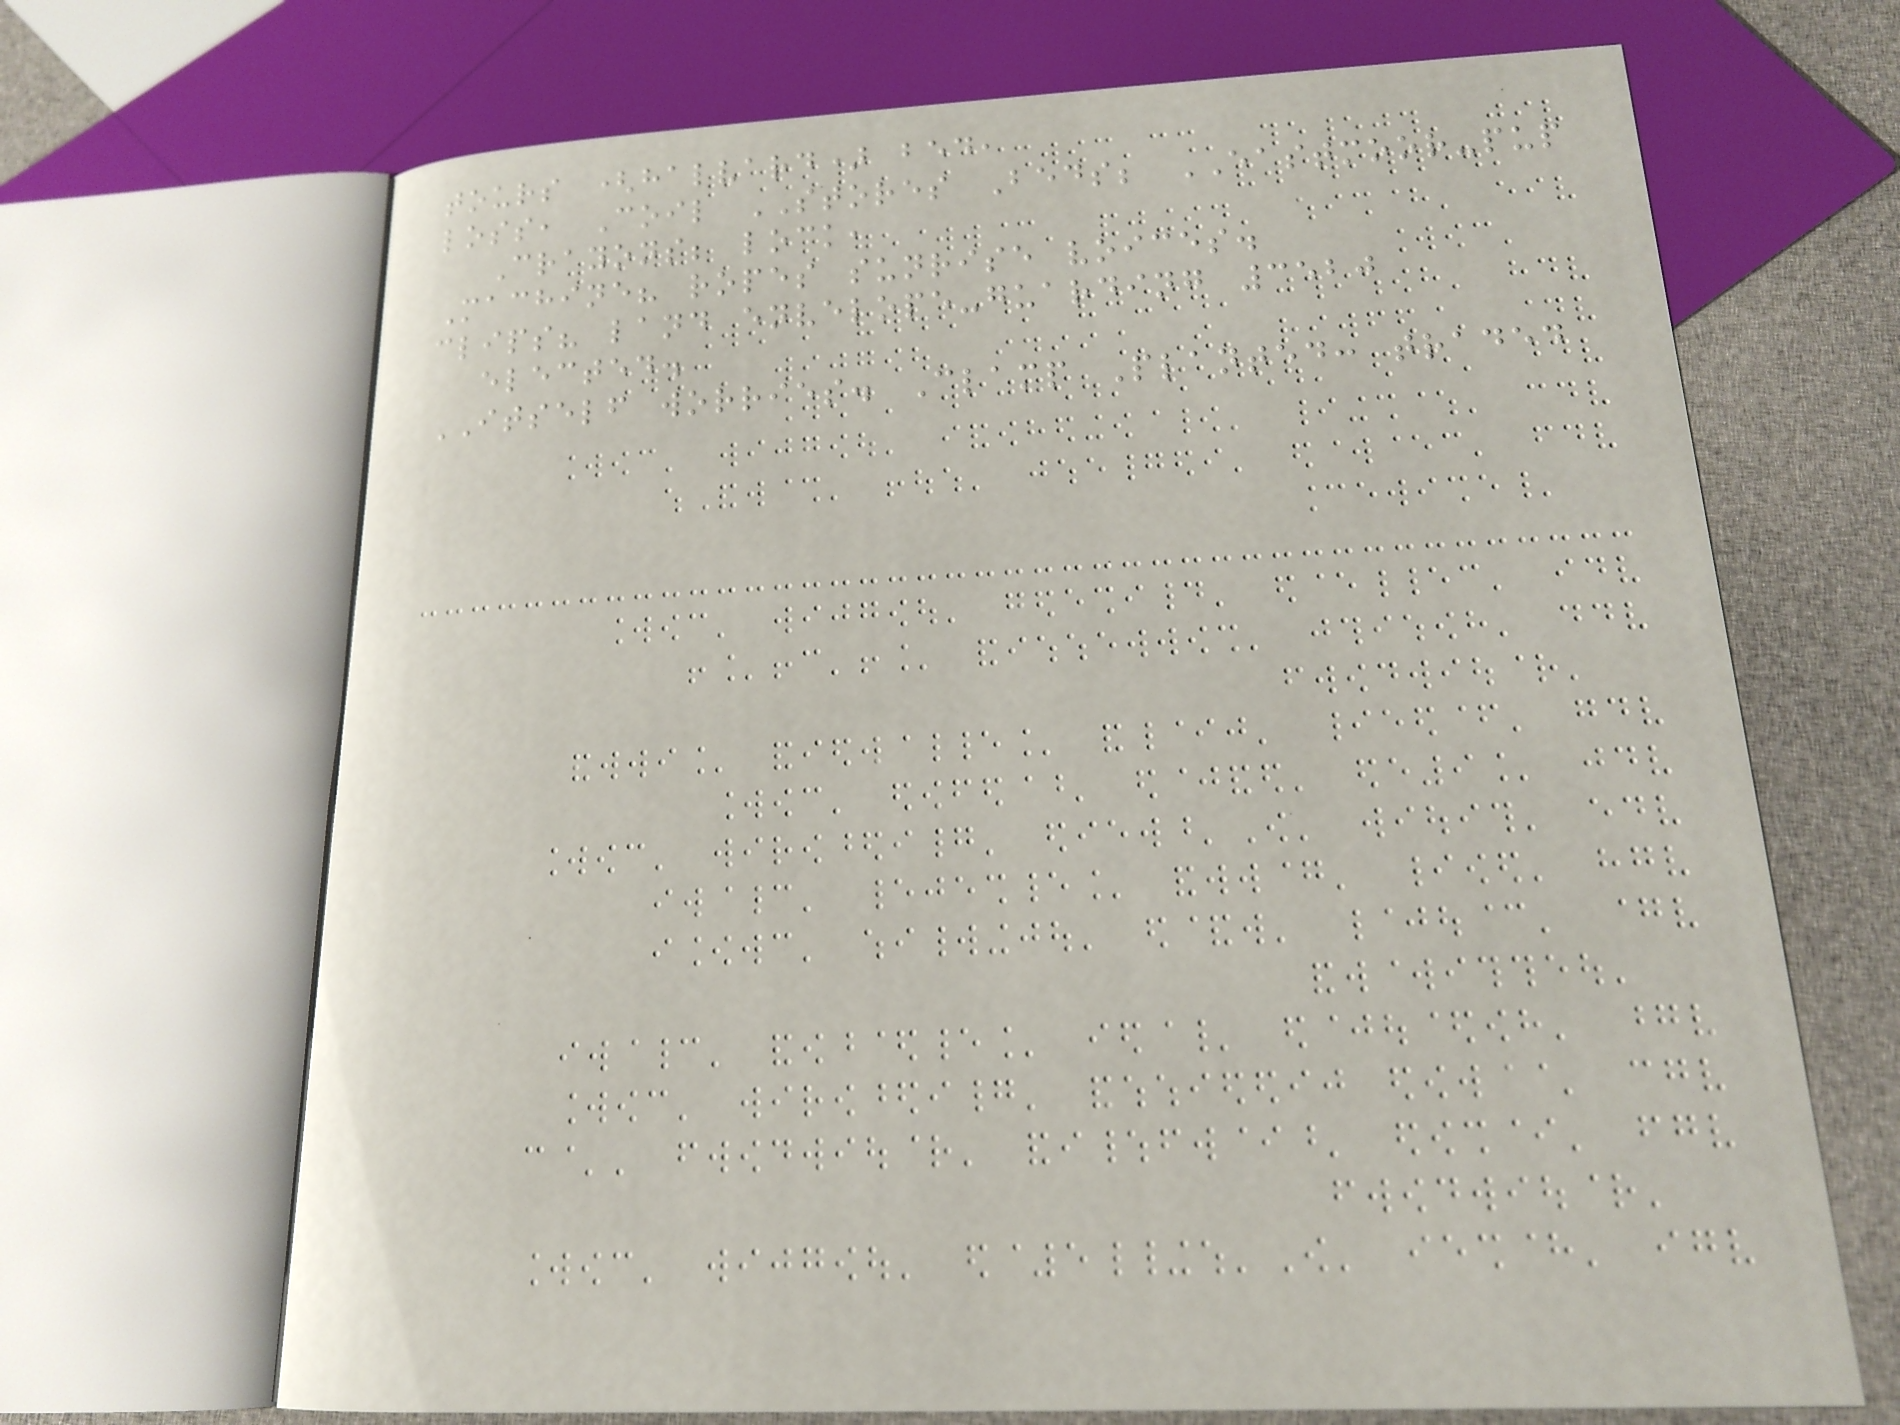tours (halvard) bed,
loss, Coil STORES Beds; EASTMOOR-pup
Crayons; lock,
Machine? ropes sunrise voices.
clips? land envelope-guarding 3520
elected.
ITSELF worries. Clamp Planted: traded
